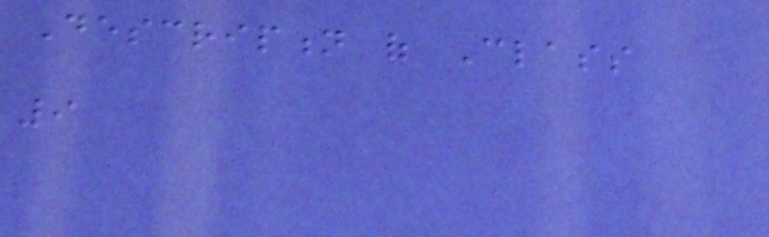Description of Class
9
